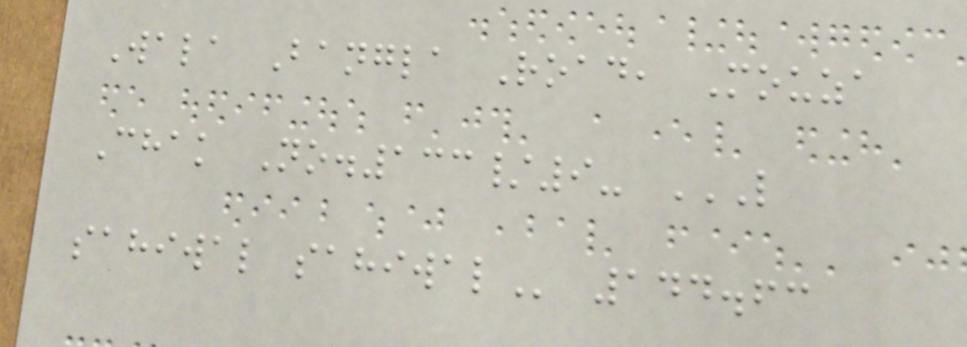Wala Bangla Road, Mouza
Chak No.133/9- L
SAHIWAL SAHIWAL 144.63
